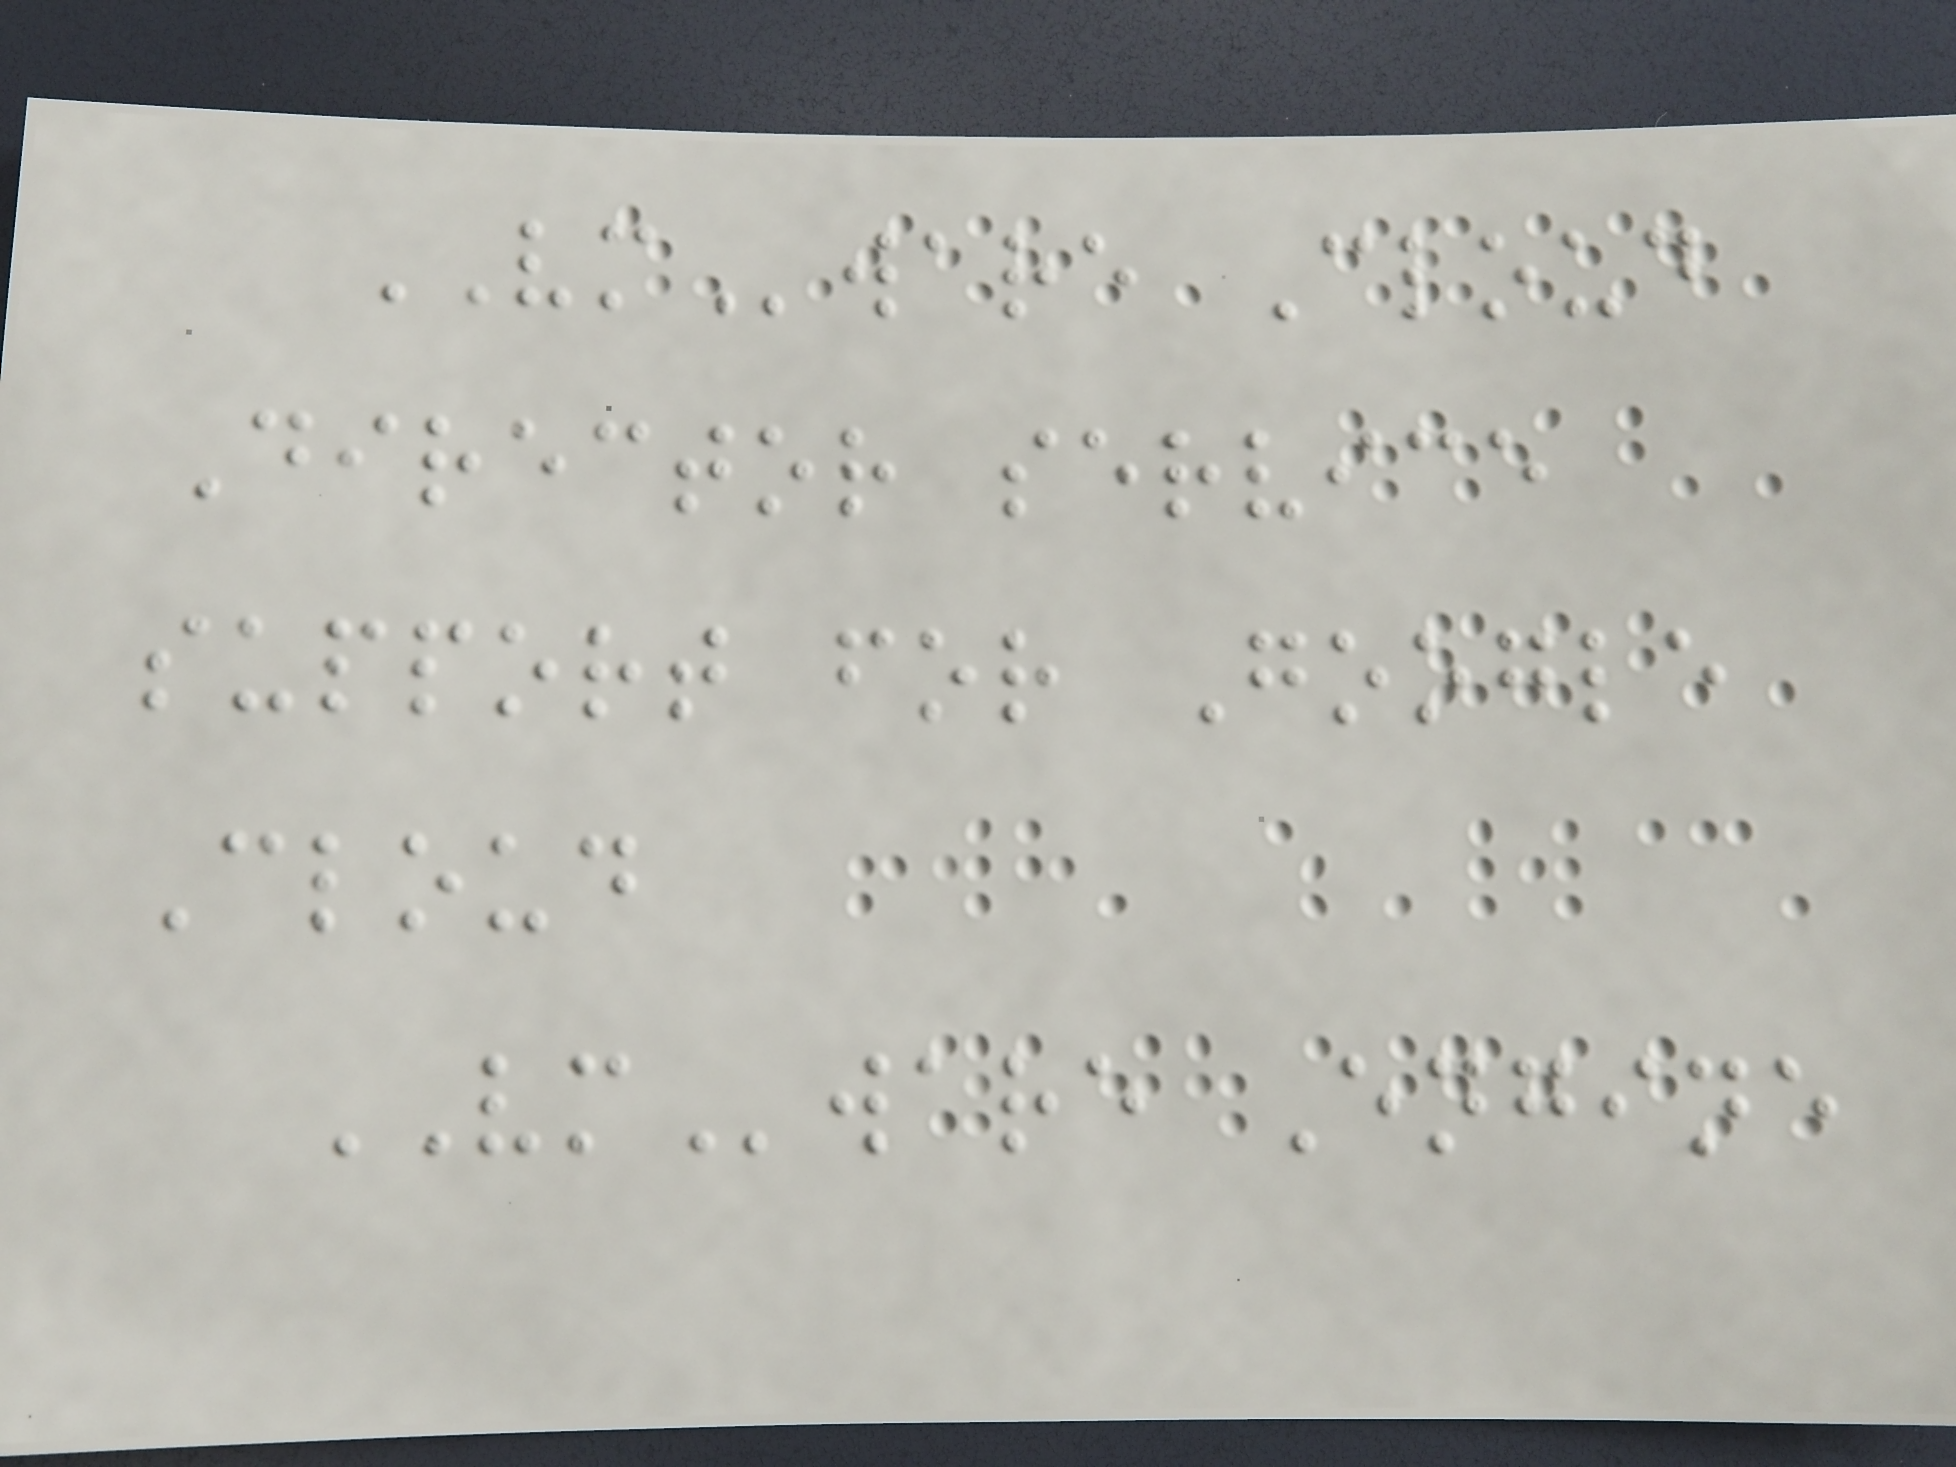VMware Cloud
Director service
support for Google
Cloud
VMware Engine
